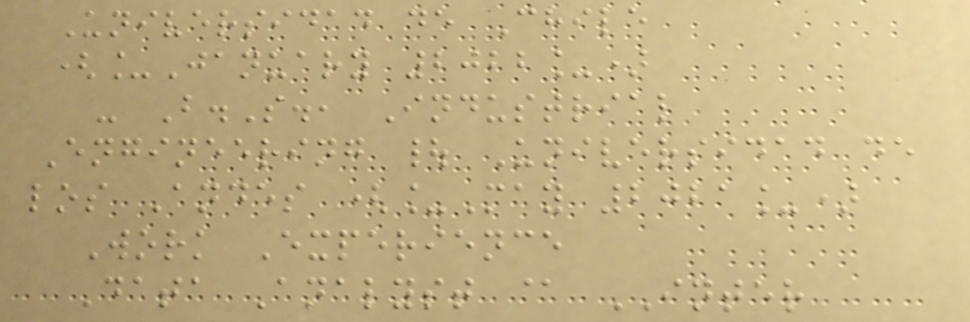Universidad de Chile
(_January 2022_)
- B.S., Industrial
Engineering | Universidad de
los Andes (_May 2021_)
Work Experience
Data Analyst @ INTER
